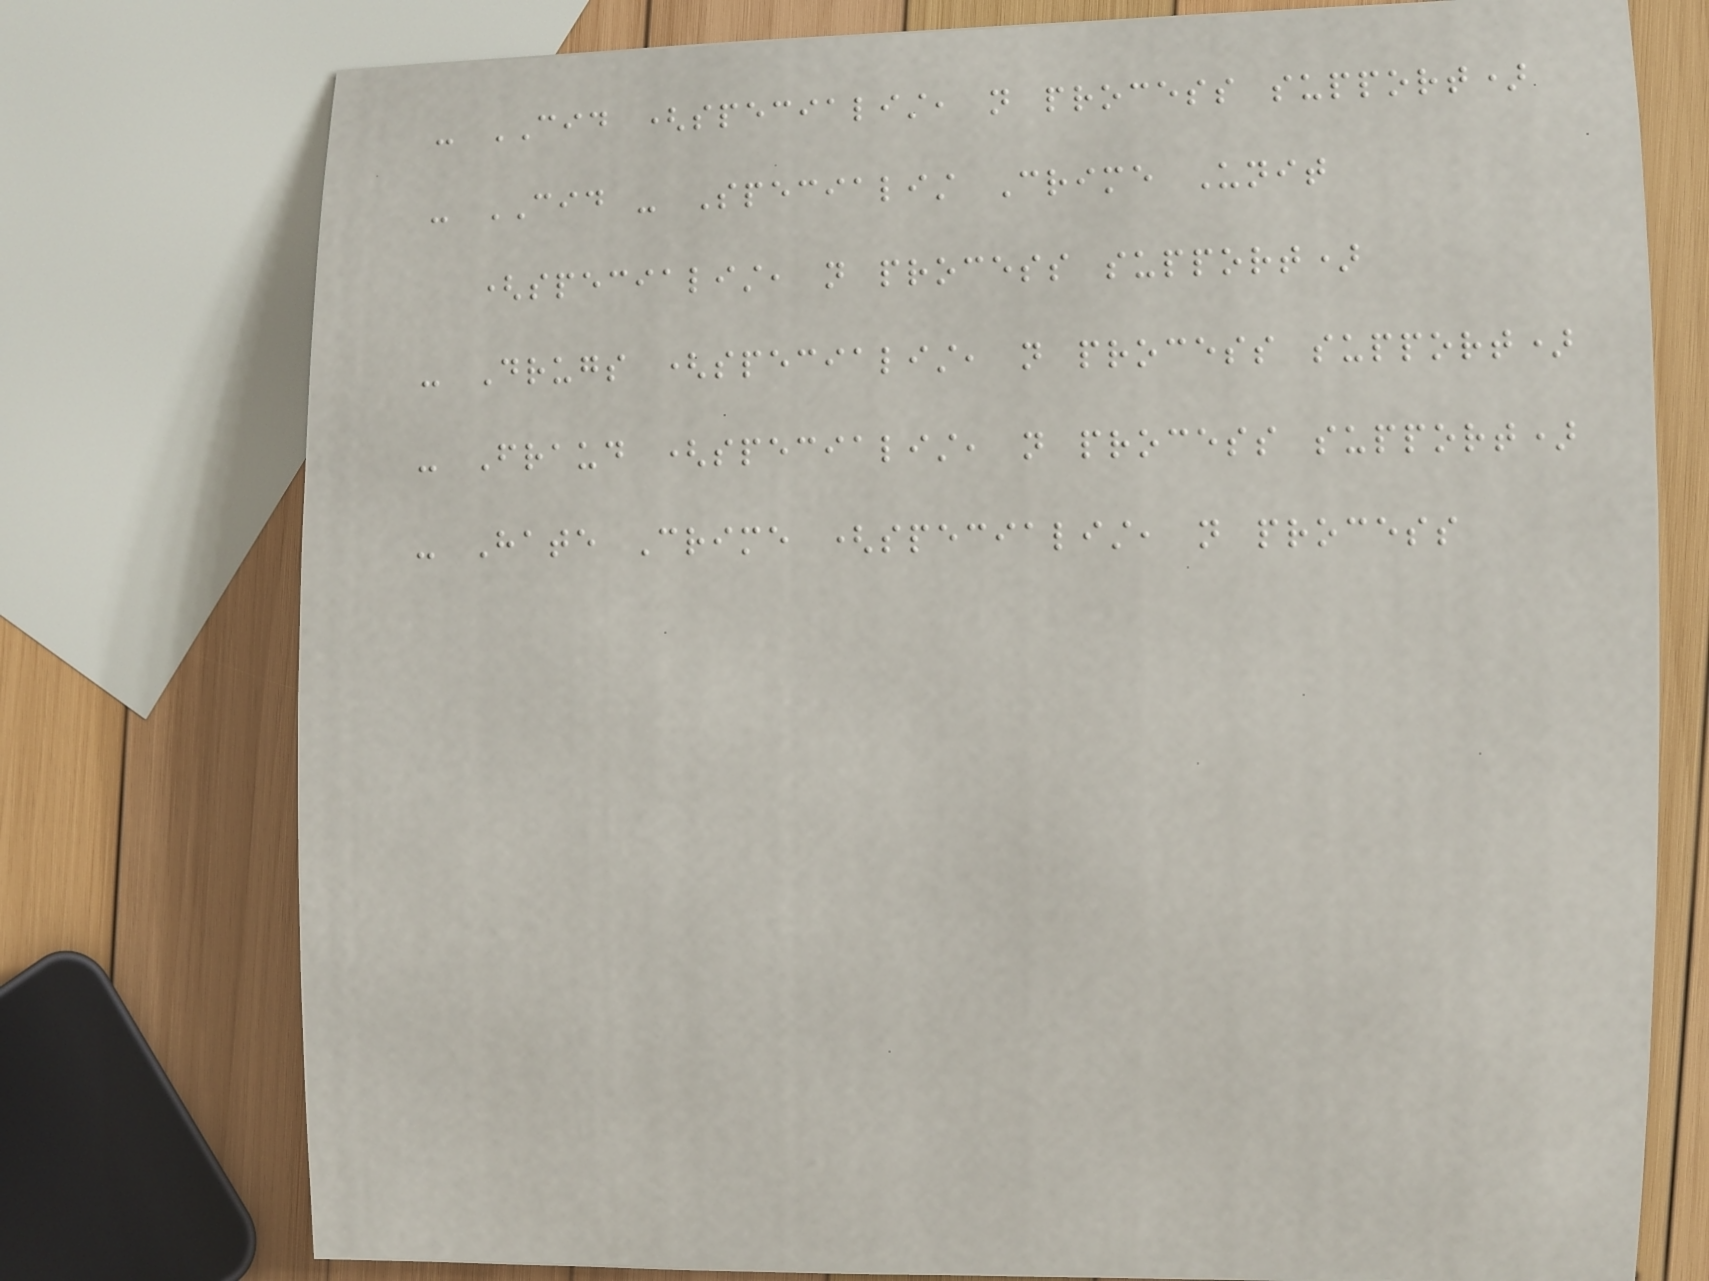- CID (specialist, not process support)
- CID - Specialist Crime Unit
(specialist, not process support)
- Drugs (specialist, not process support)
- Fraud (specialist, not process support)
- Hate Crime (specialist, not process
